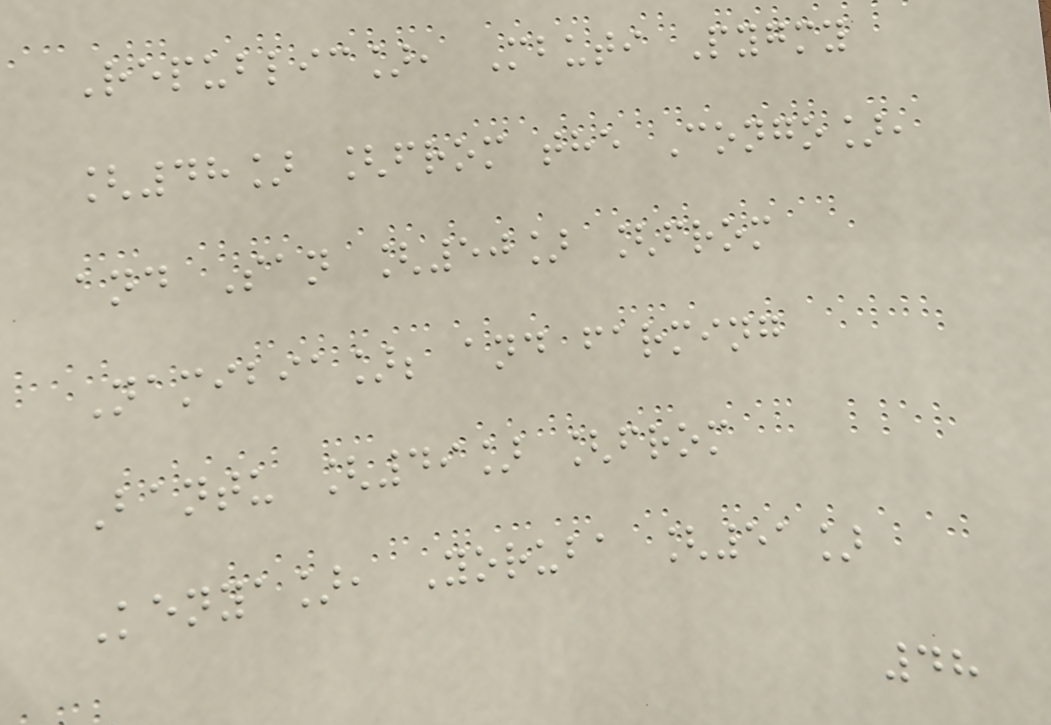Republic], Mbuti Pygmy
[48] [from the Congo],
and San [50] [from
Namibia]; and farming
Bantu [49] [from
Kenya], Yoruba [51]
48
